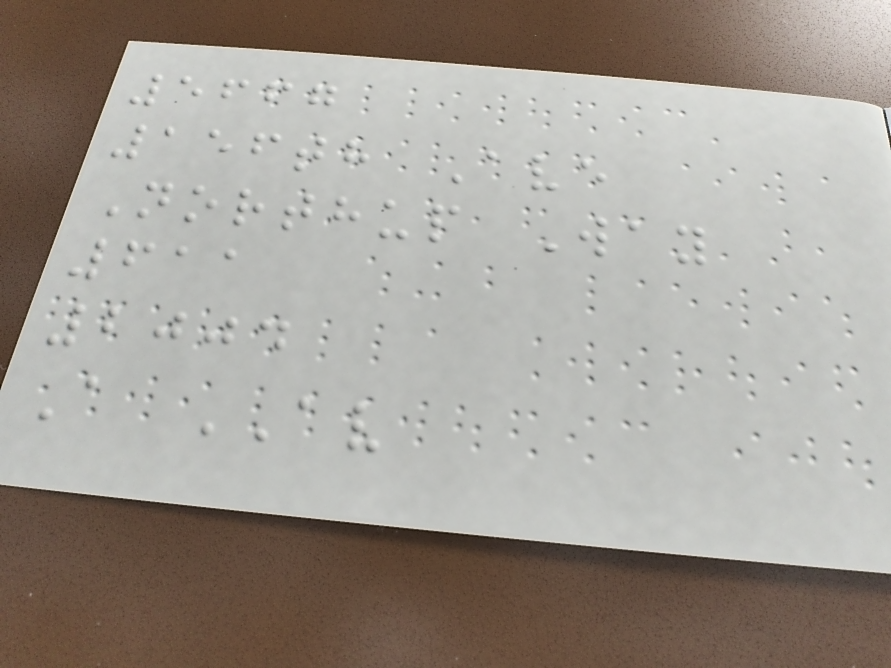5667
156th Ave
Northup Way
611
2004
A AV
